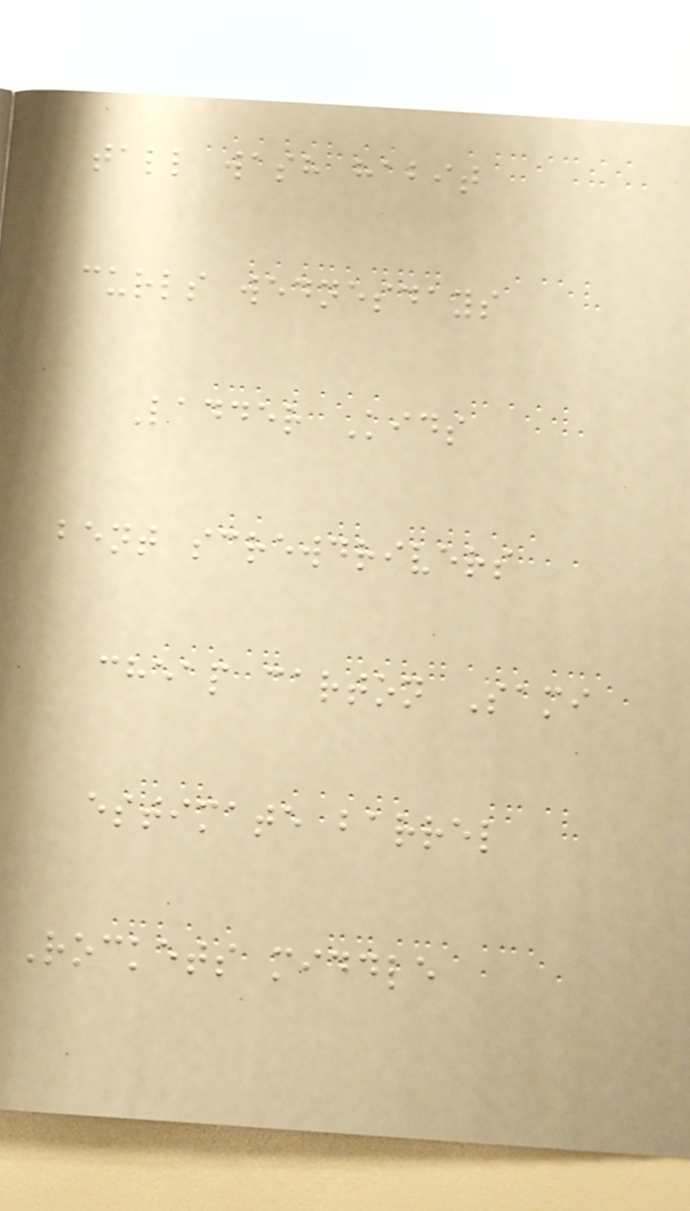tall wash habit
curls wednesdays
Ladder Kids
bent screwdrivers
cheap carton Sami
estimate barrel
Rockets middle
